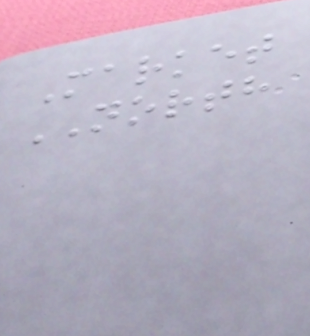Market
NORTH
